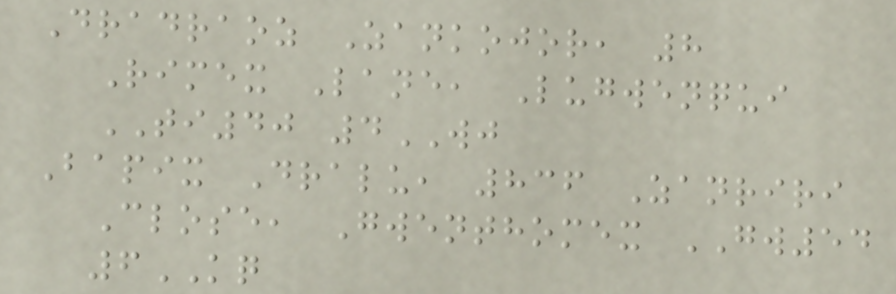Dradraoz Zankojor, 8
Rimex Lane, Lugwenqui
TI40 4WJ
Bapix Dralu, 836 Zanriri
Close, Gwenthomex GW54
6KQ
